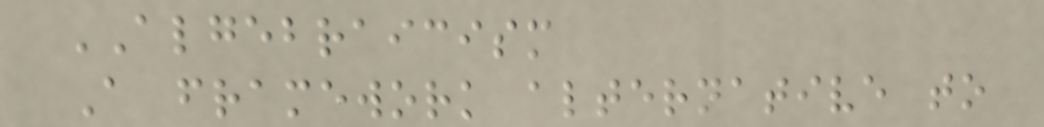ALGEBRAICISM
A framework alternative to
